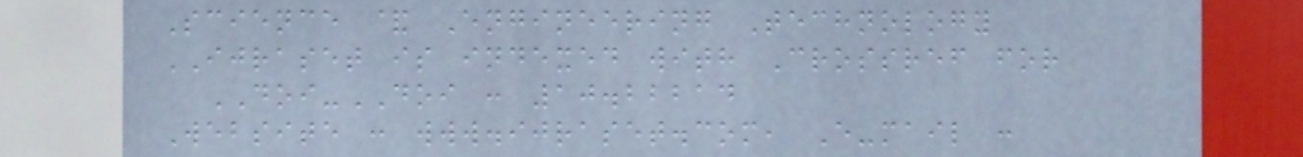Science & Engineering Technology
IJRASET is indexed with Crossref for
DOI-DOI : 10.22214
Website : www.ijraset.com, E-mail :
